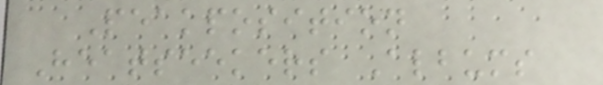Peakposition
Heatseekers Albums
